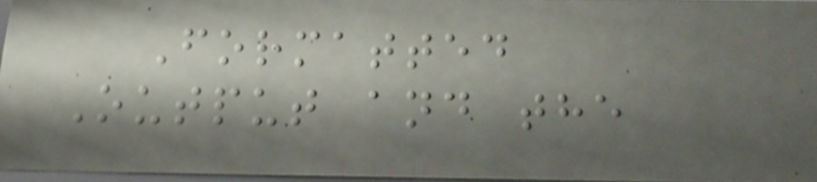Formatted
Output and the
